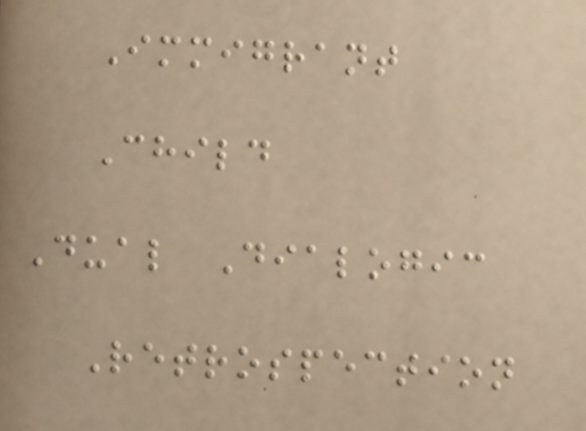Immigrant
Child
Dual Dialogic
Retrospection
